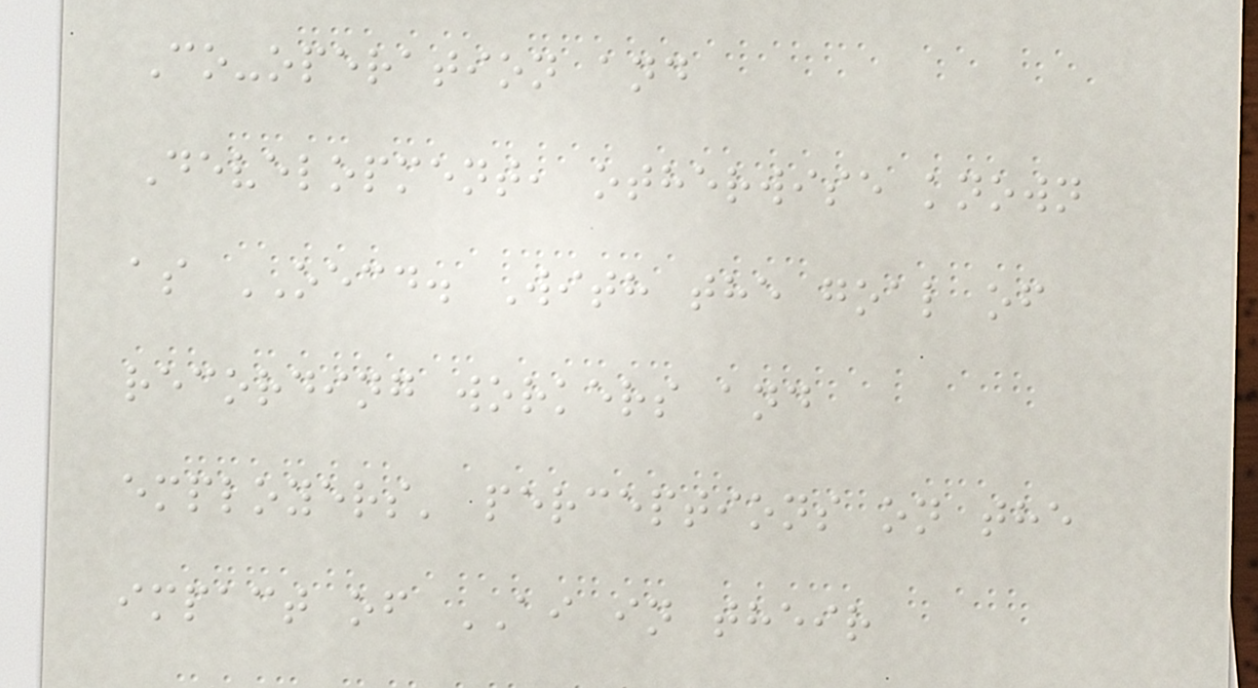Co-operation and
Development, otherwise known
as OECD. With the goal of
recording workers and
employers' perceptions on the
impact of AI in their
